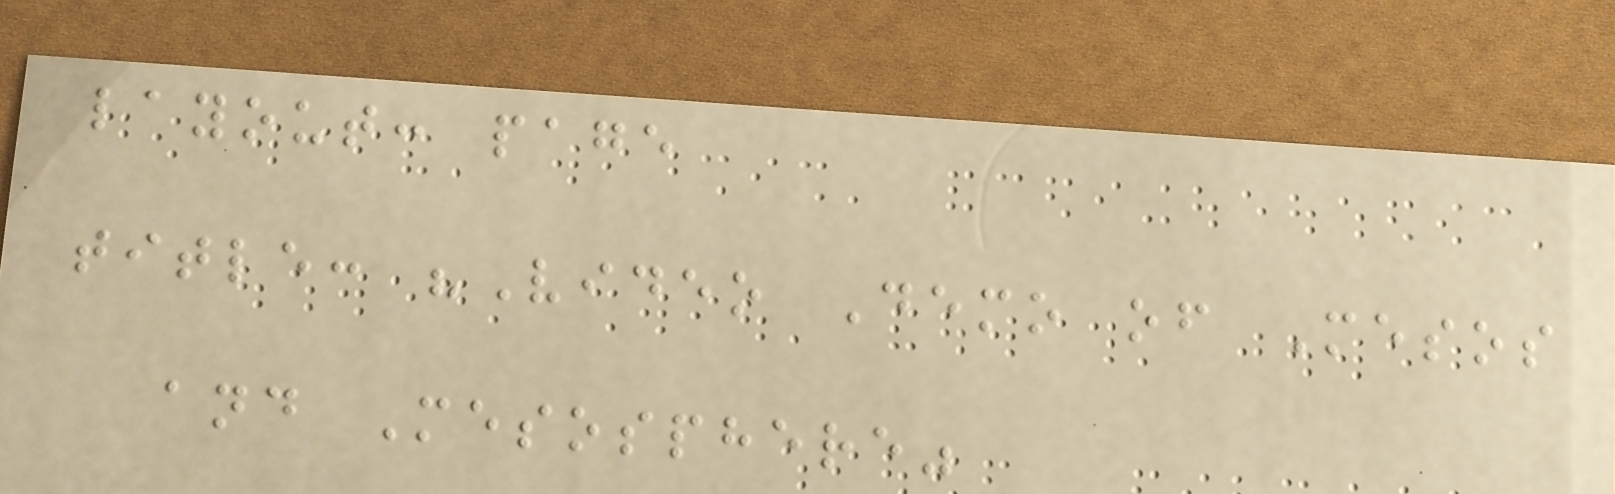layout: page
title: "Video Demo of Mesos
and Mesosphere"
